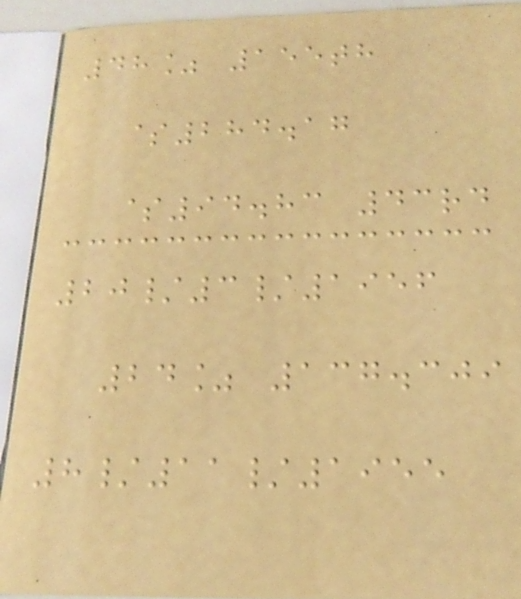48% 155th
$284.17
$94.83 43rd
20/3/1956
24% 137.309
8/11/1955
